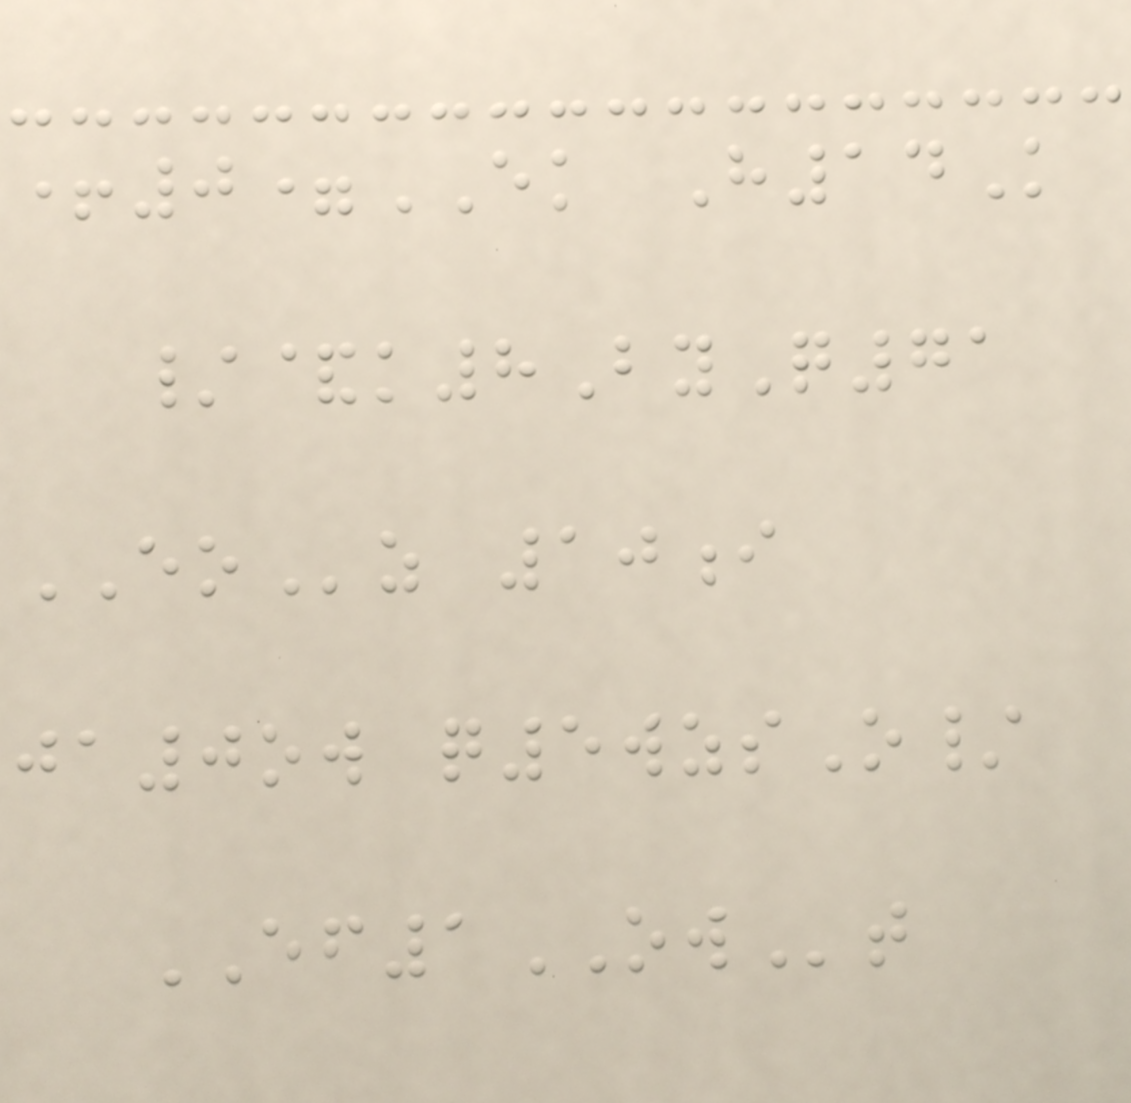+0=EK H14K
/&k8ByQ71
EOz 10i
ja0ow q5wzsO/
EF1OWt
